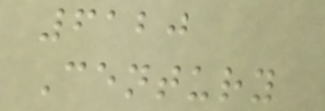6120
Century
